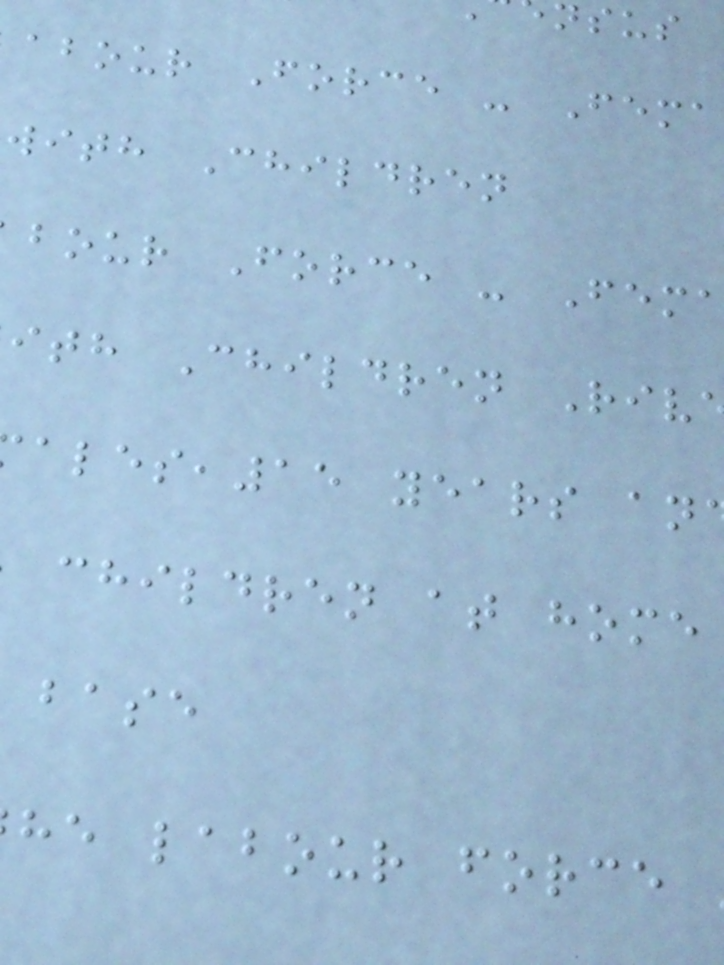abour Force - Fema
with Children
bour Force - Fem
ith Children Riv
ales,15 years an
children at home
base
he labour force
